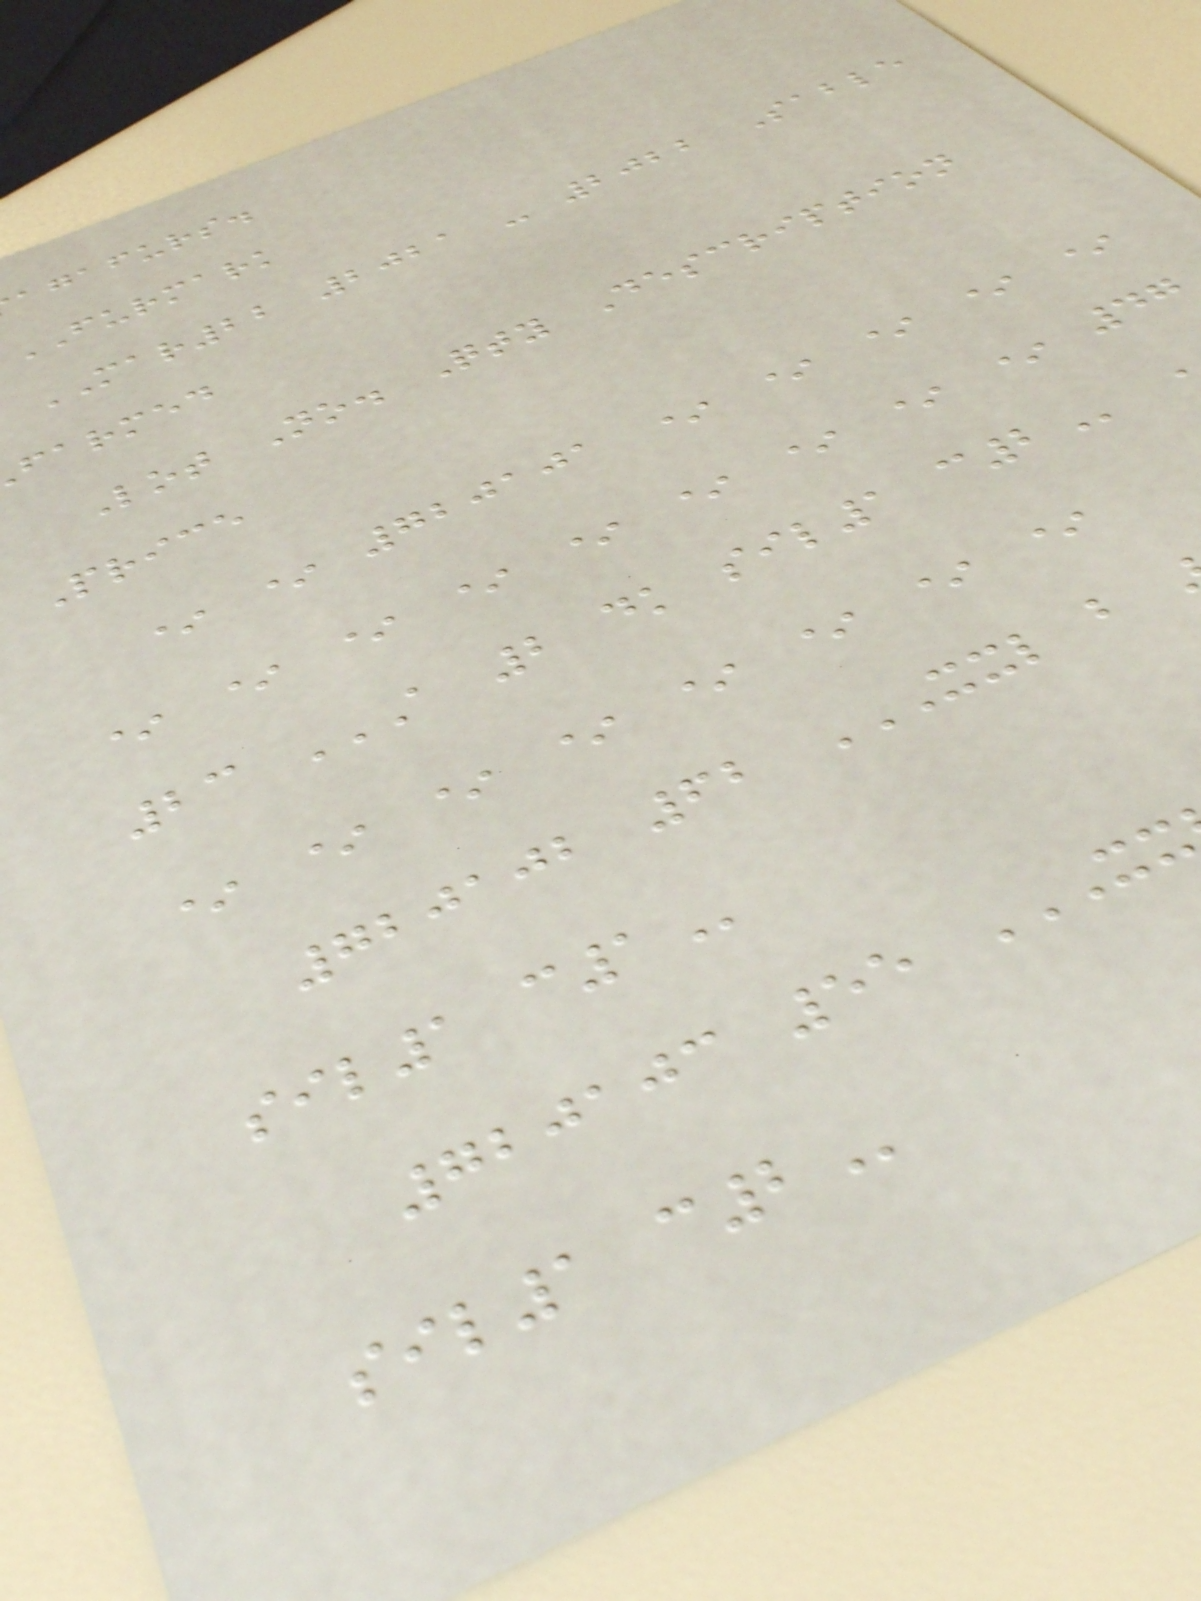agafurs.
FURMARK
MAR22 2021 - 2022 Sable
farmed
Lot No. Qty Description
Price
* * 720101 * * * * *
* * * * * * * * * 47
23 A 2 DK SIL1 C2
* * * * * * * *
sil1
720103 55
sil1
